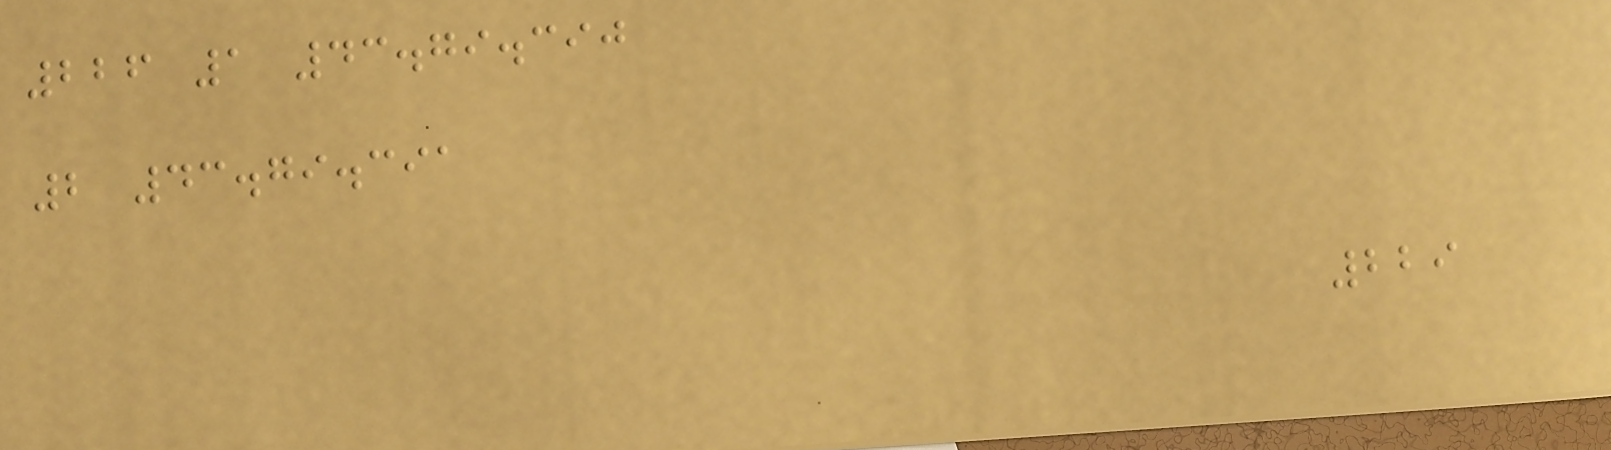226 1 43.79.390
2 43.79.391
229
